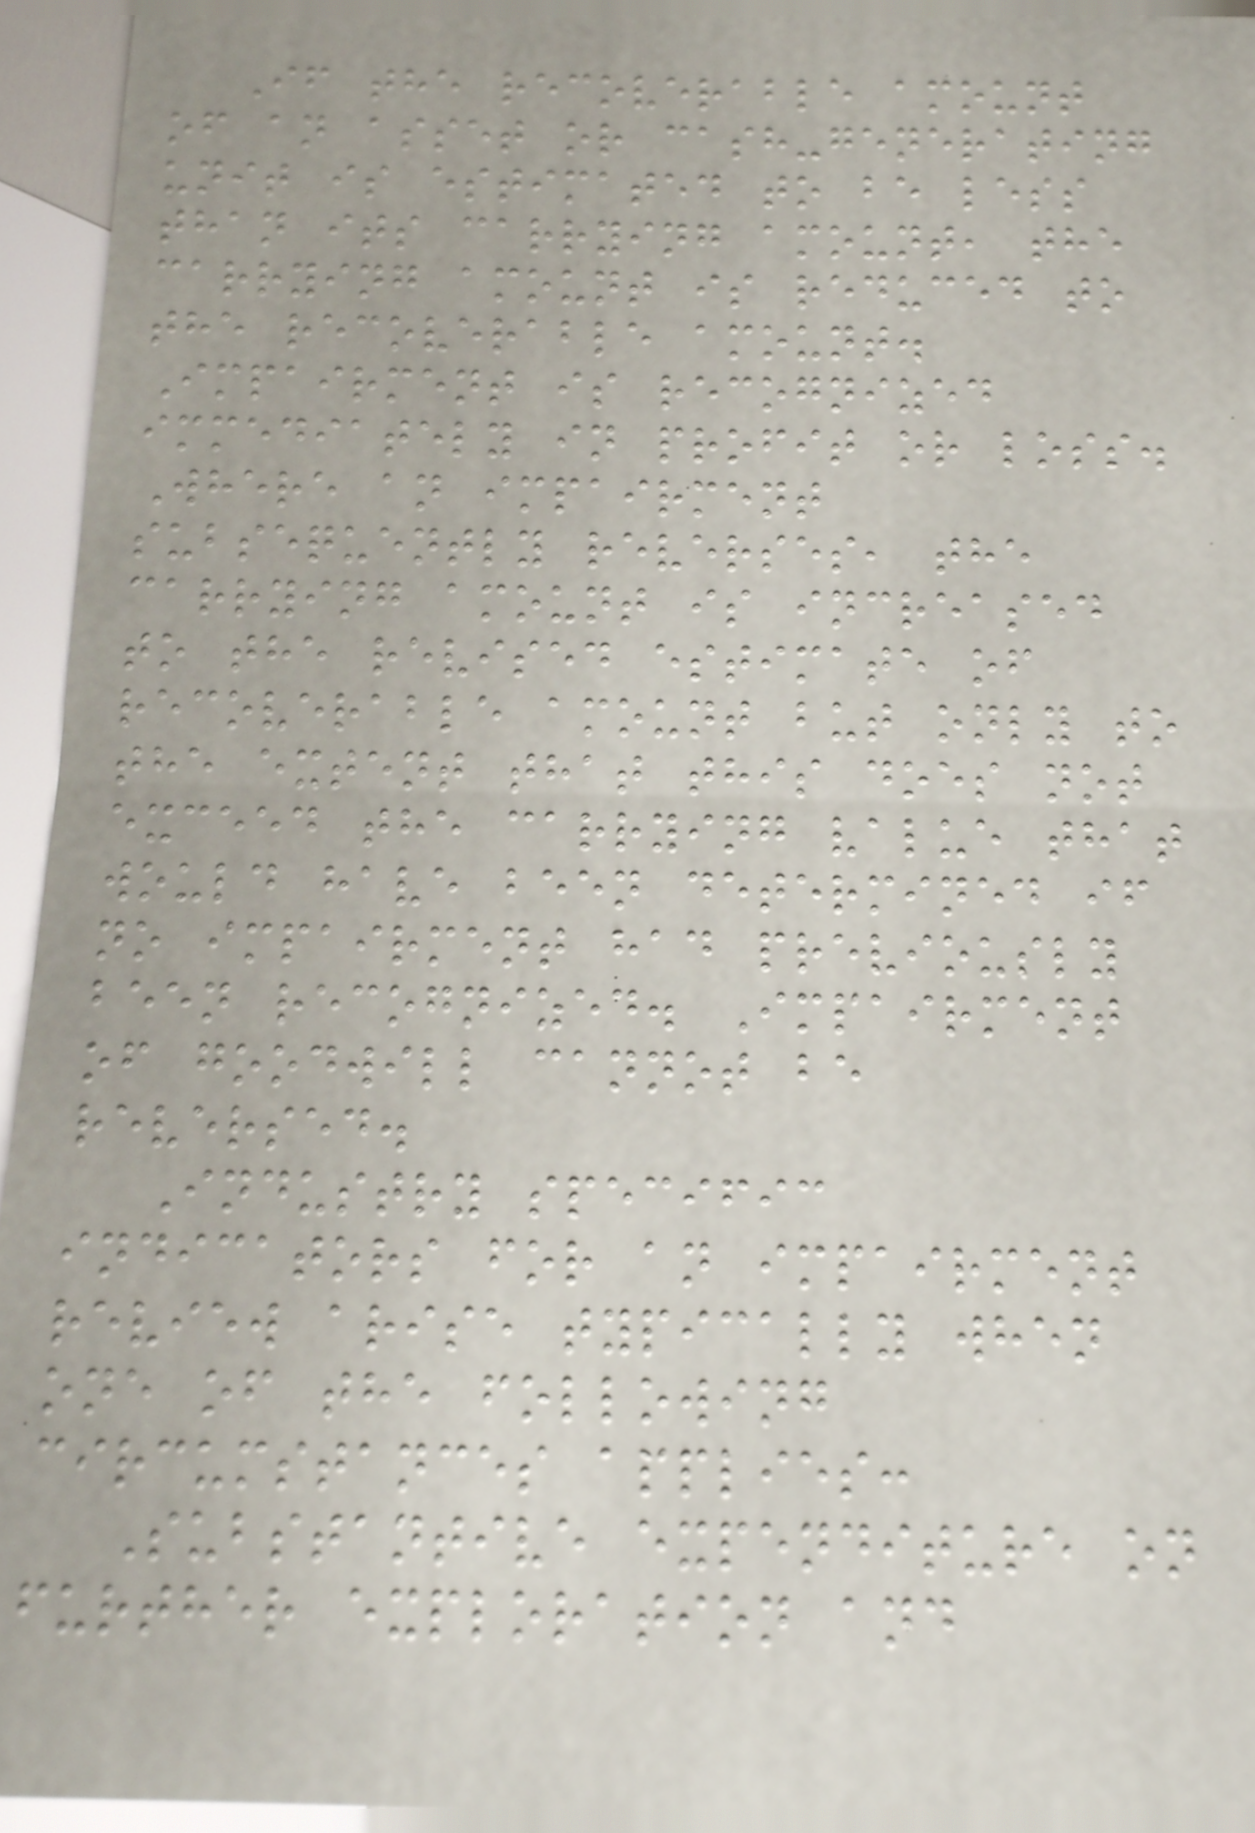If the recoverable amount
of an asset or cash-generating
unit is estimated to be less
than its carrying amount, the
carrying amount is reduced to
the recoverable amount.
Impairment is recognized
immediately in profit or loss.
Where an impairment
subsequently reverses, the
carrying amount is increased
to the revised estimate of
recoverable amount but only to
the extent that this does not
exceed the carrying value that
would have been determined if
no impairment had previously
been recognized. Impairment
of goodwill cannot be
reversed.
Industry specific
indicators for an impairment
review arise typically when
one of the following
circumstances applies:
Substantive expenditure on
further exploration and
